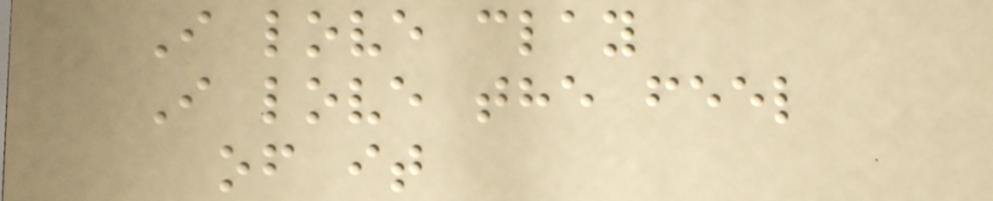I love clay
I love the feel
of it
